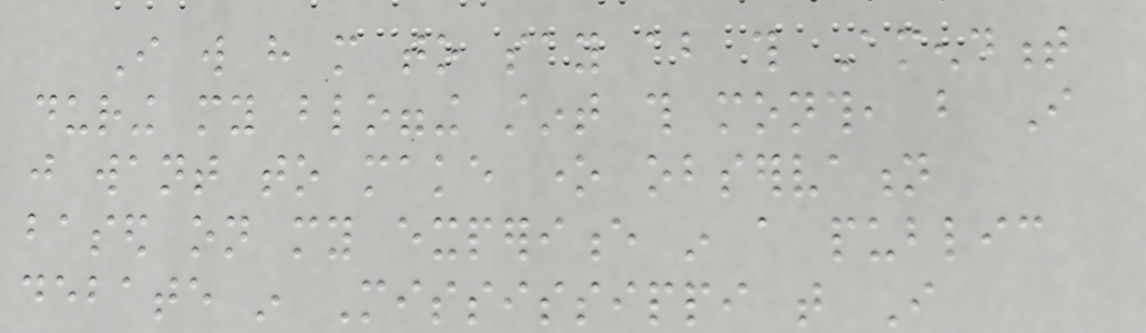I will have more to say about this Amendment
during my blogging stint this month, but I
just want to make one observation
based on my experience in a public
debate in Mississippi that I
